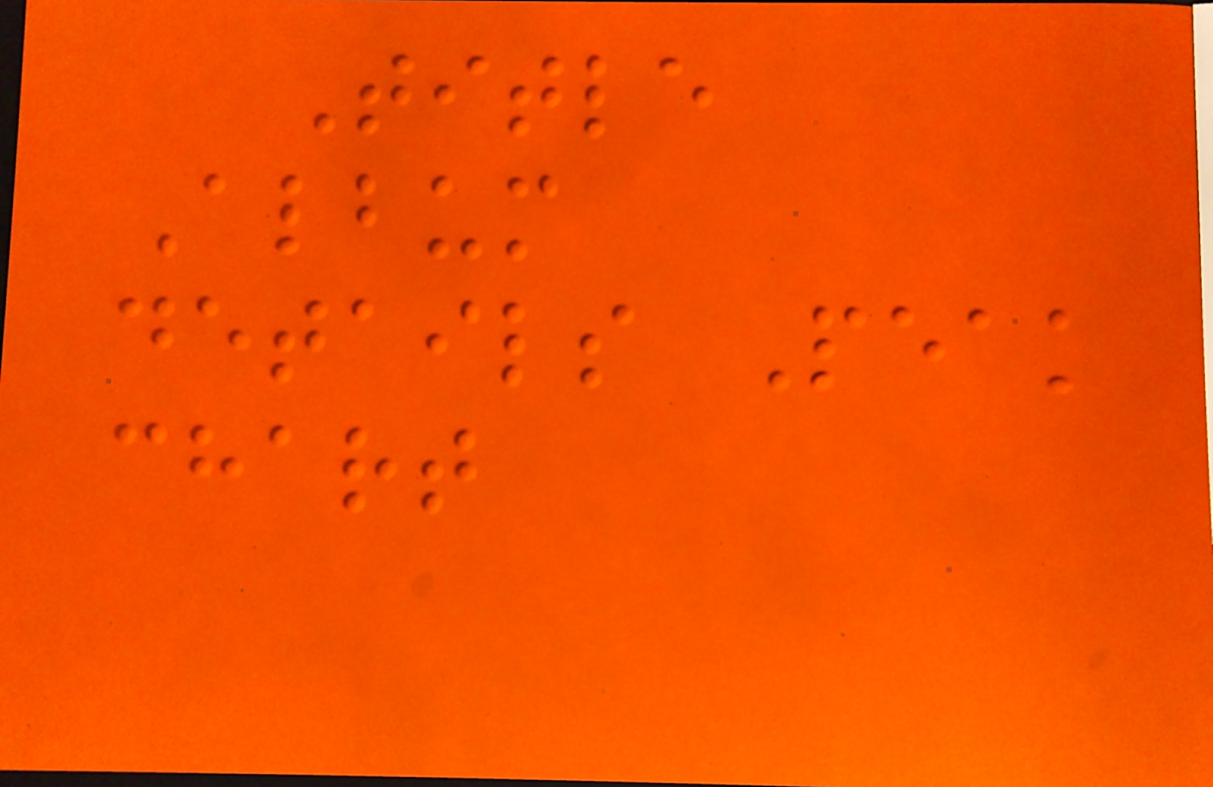Title
Album
details Peak
chart
